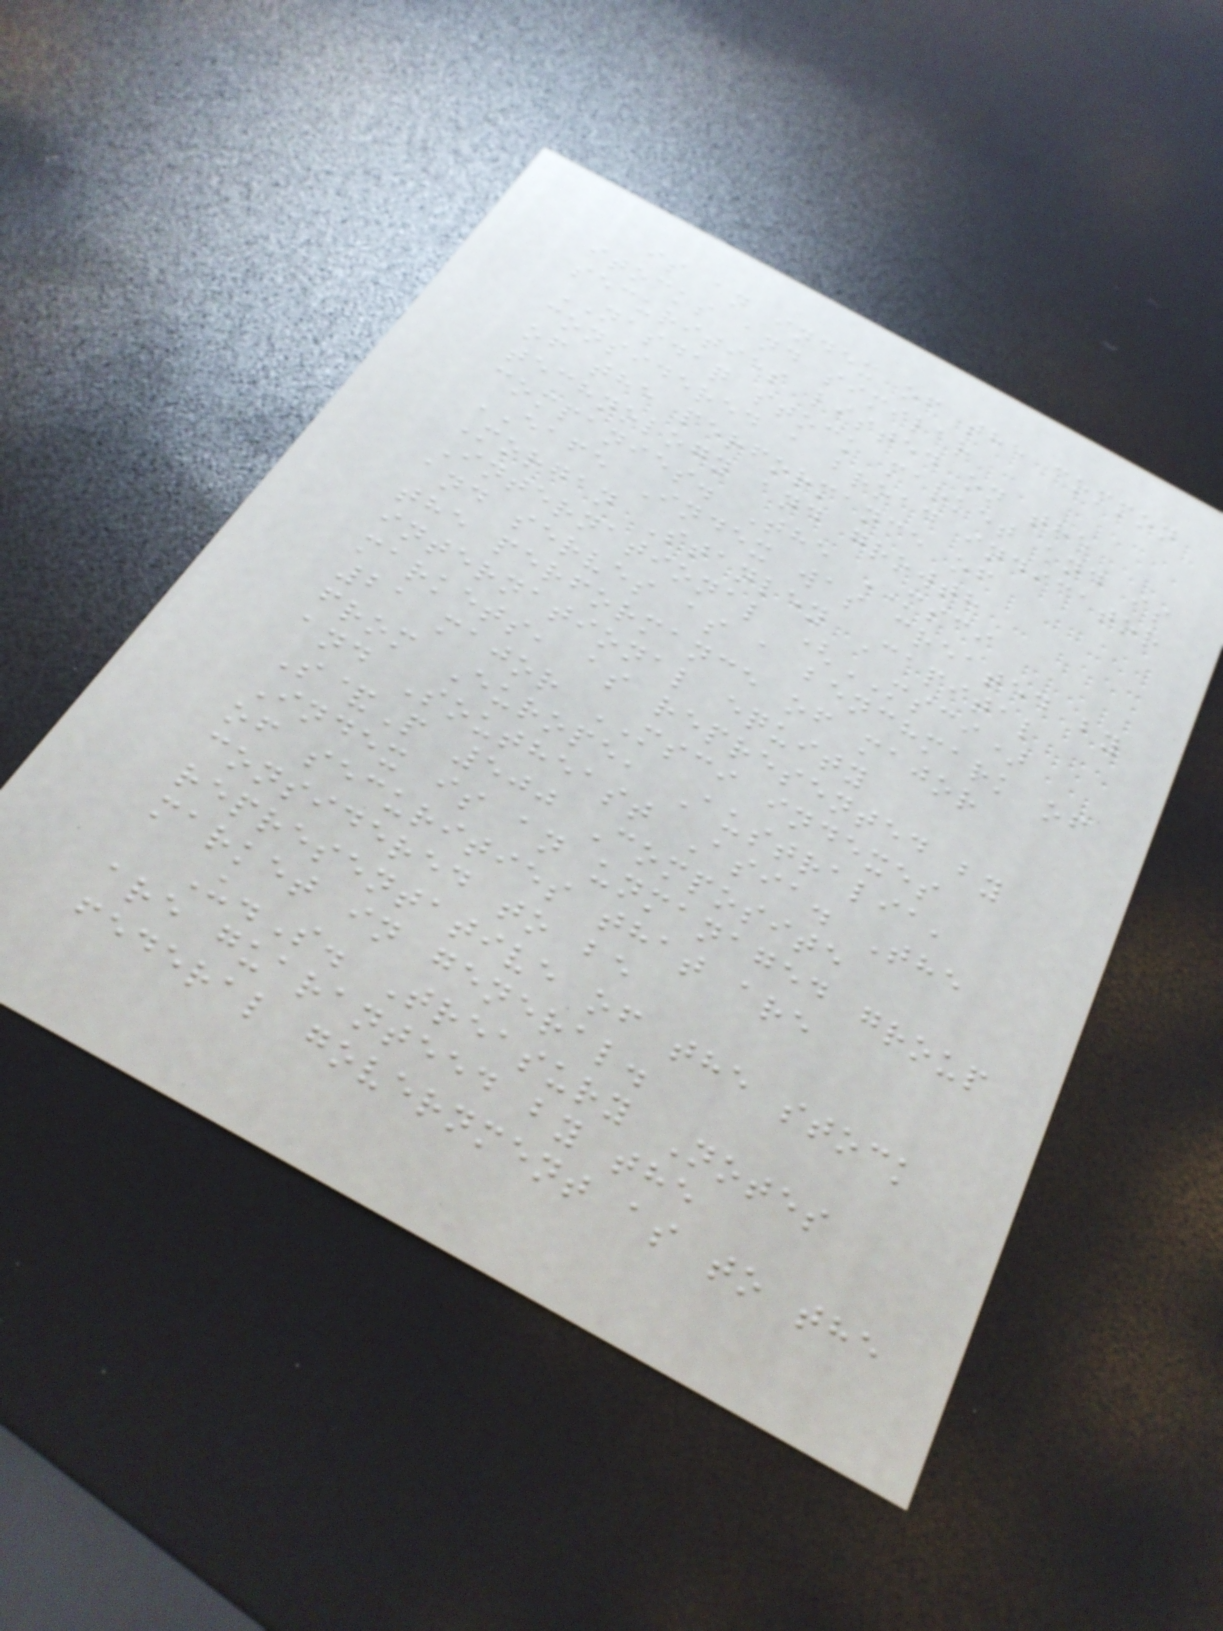is an index of the common
stocks and similar
securities listed on the
NASDAQ stock market and is
considered a broad indicator
of the performance of
technology and growth
companies. The MSCI
EAFE Index was created by
Morgan Stanley Capital
International (MSCI)
and serves as a benchmark of
the performance of major
international equity
markets, as represented by
21 major MSCI indexes
from Europe, Australia,
and Southeast Asia. The
S&P 500 Composite
Index is an unmanaged group
of securities that are
considered to be
representative of the stock
market in general.
U.S. Treasury Notes
are guaranteed by the
federal government as to the
